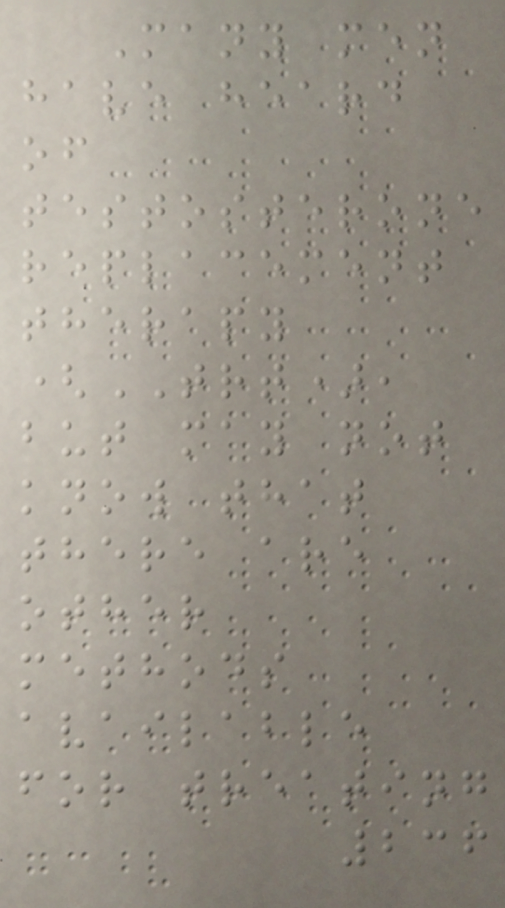Many men
have heard
of
testosterone
replacement
therapy
(TRT),
but may not
know that
there are
other
methods
available
for treating
236
